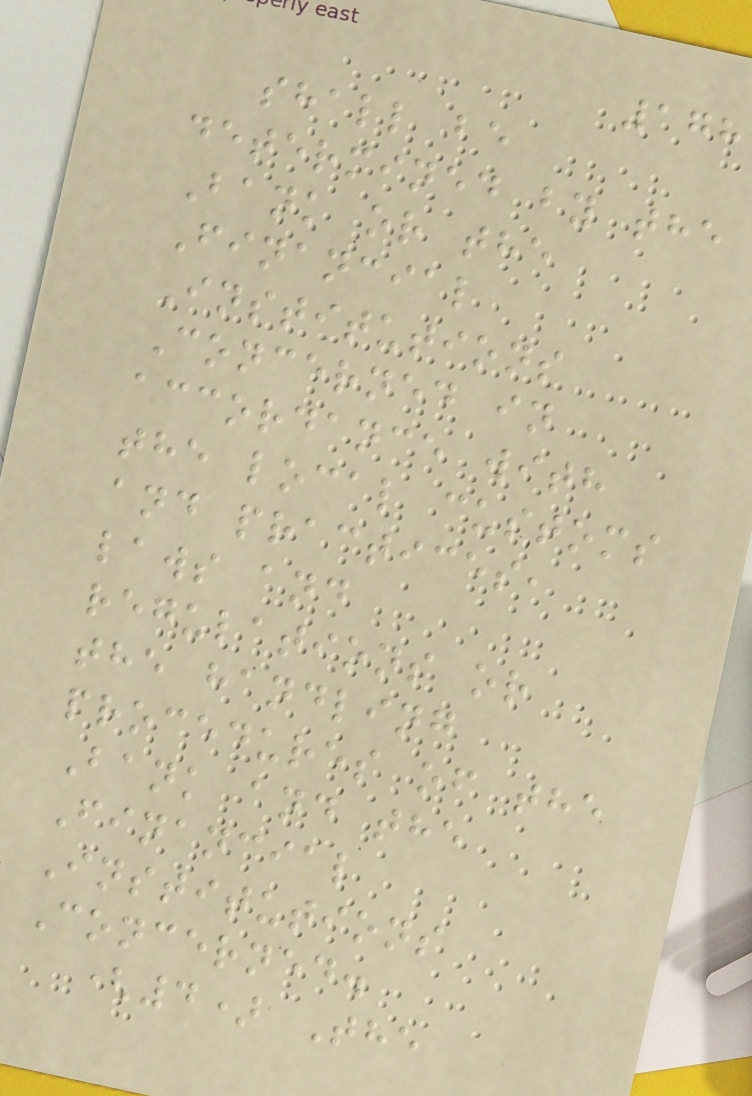178
shall be
determined by the
Bank or the
Financial
Institutions
Concerned in
accordance with
the local customs
and practices,
laws and
regulations or
the handling
procedures of the
Bank and the
Financial
Institutions
Concerned.
(4) The
